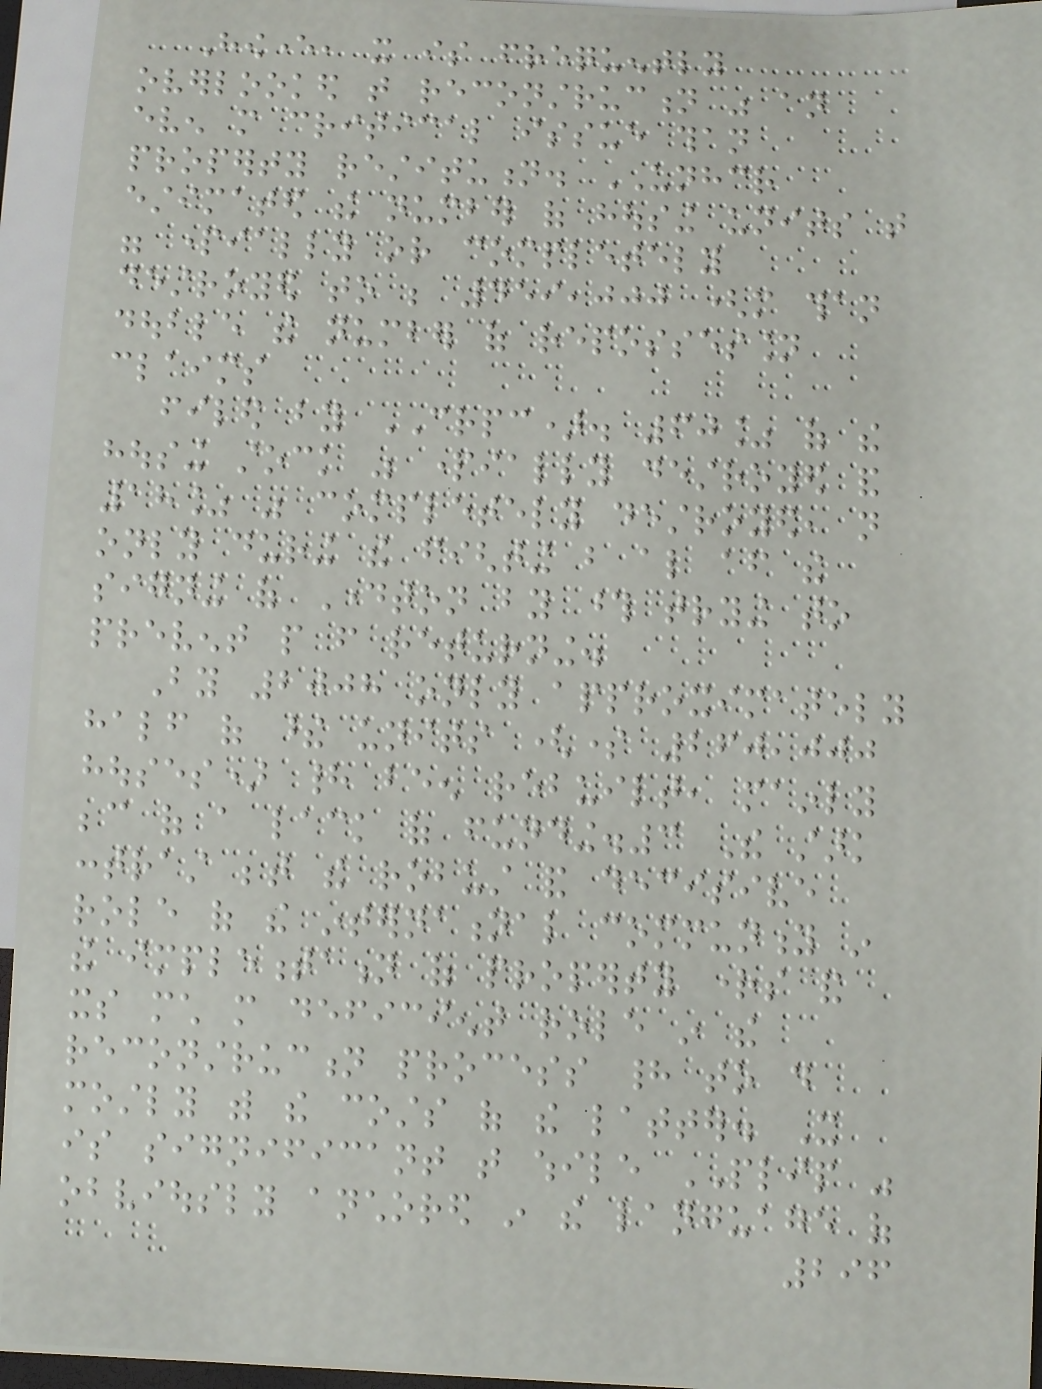However, it is frequently
overlooked that reconstruction was an
even more critical issue than
property restitution. UNHCR
estimated the number of housing units that
were partially or completely
destroyed to be 459,000 (more than
double the number of repossession
claims
filed by CRPC). 60% of the
housing stock was partially destroyed and
18% was completely destroyed, not
only during the fighting but also after the
signing of Dayton by those trying to
prevent people from returning.
By 2008 only approximately
half of these units (some 260,000
houses) had been rebuilt, mainly
because of a lack of funding.3 The stark
contrast between the robust and decisive
role of the international community in
the implementation of property rights and
its much more deficient role in the
reconstruction process had to do
mostly with the costs of the latter. It
is significant that while PLIP was
obviously anchored in the language of
296
